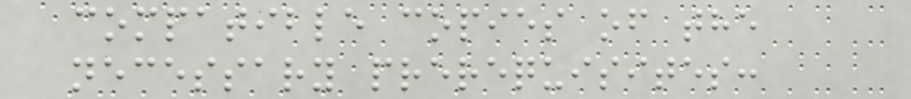compatible copies of the
necessary prerequisites:
